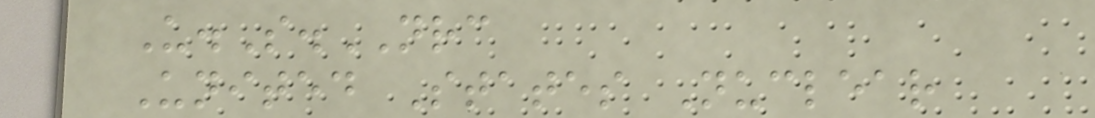U.S.NRC
United States Nuclear
